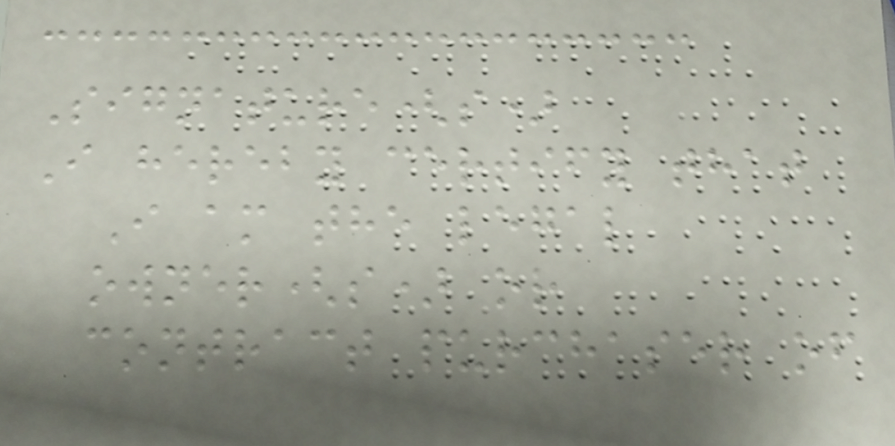Signature(s)
I hereby certify that
I am the legal
owner(s) or
contract purchaser of
